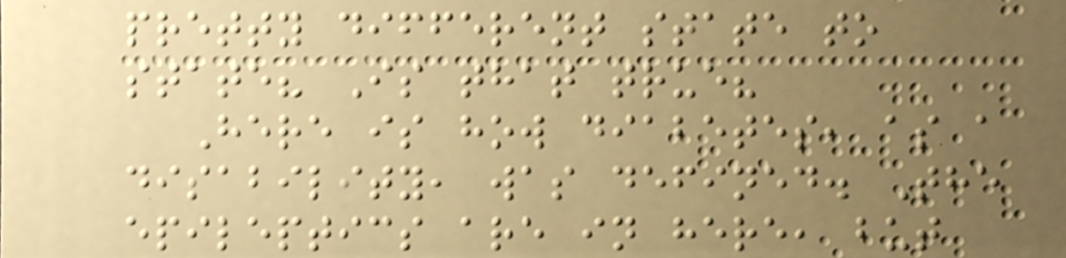pretty different state to
state? Is that true?
Here is how diabetes, as a
disability, was defined. The
epileptics are in here, but
